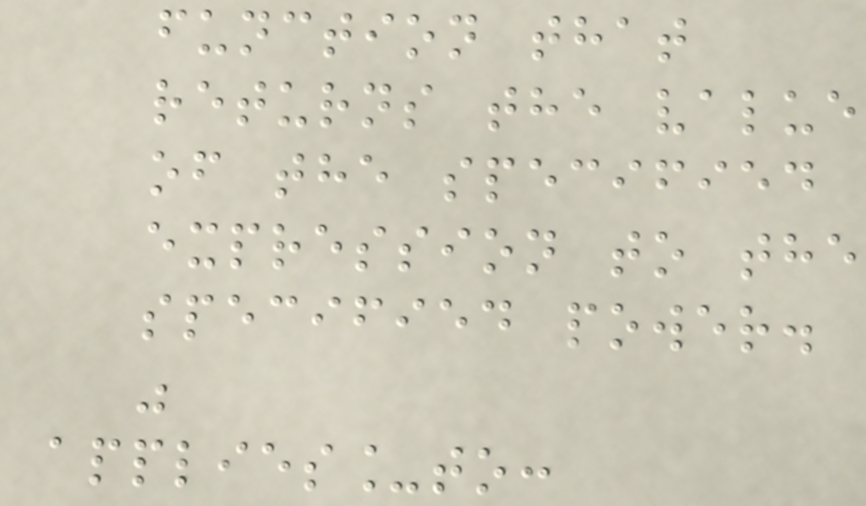function that
returns the value
of the specified
expression to the
specified power.
"
applies_to:
